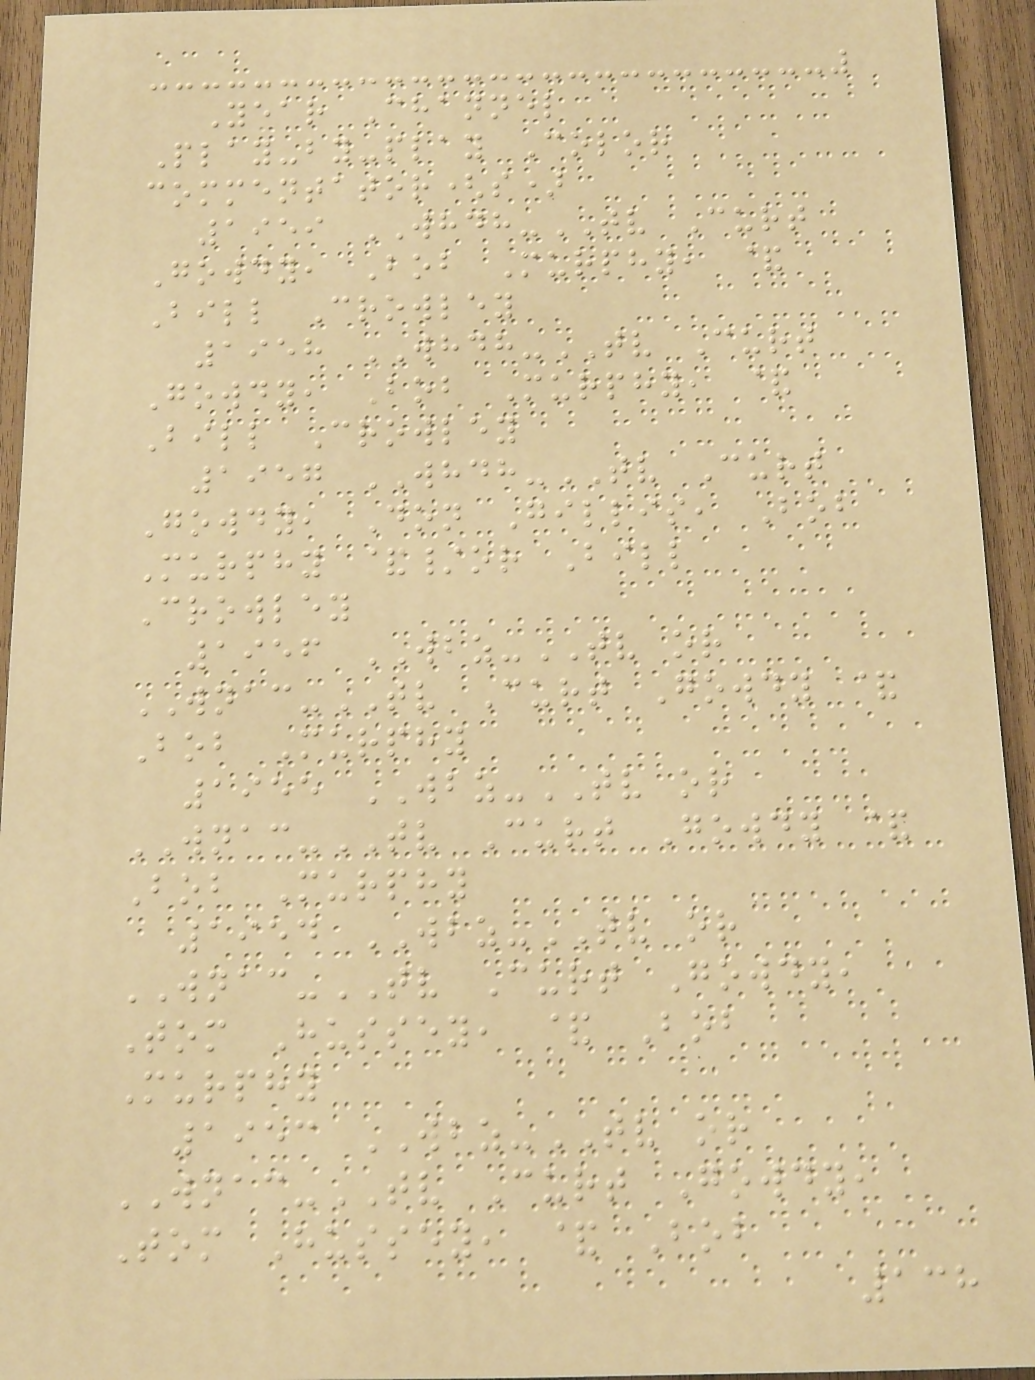Year Channel
Play-by-play Color
commentator(s)
1959 WHDH-TV Curt
Gowdy, Bob Murphy, &
Bill Crowley
1958 WHDH-TV Curt
Gowdy, Bob Murphy, &
Bill Crowley
1957 WHDH-TV Curt
Gowdy, Don Gillis, Bob
Murphy &/or Bill
Crowley
1956 WBZ-TV or
WNAC-TV Curt Gowdy &
Bob Murphy
1955 WBZ-TV or
WNAC-TV Curt Gowdy &
Bob Murphy
1954 WBZ-TV or
WNAC-TV Curt Gowdy,
Tom Hussey, & Bob
Murphy
1953 WBZ-TV or
WNAC-TV Curt Gowdy,
Tom Hussey, & Bob
138
